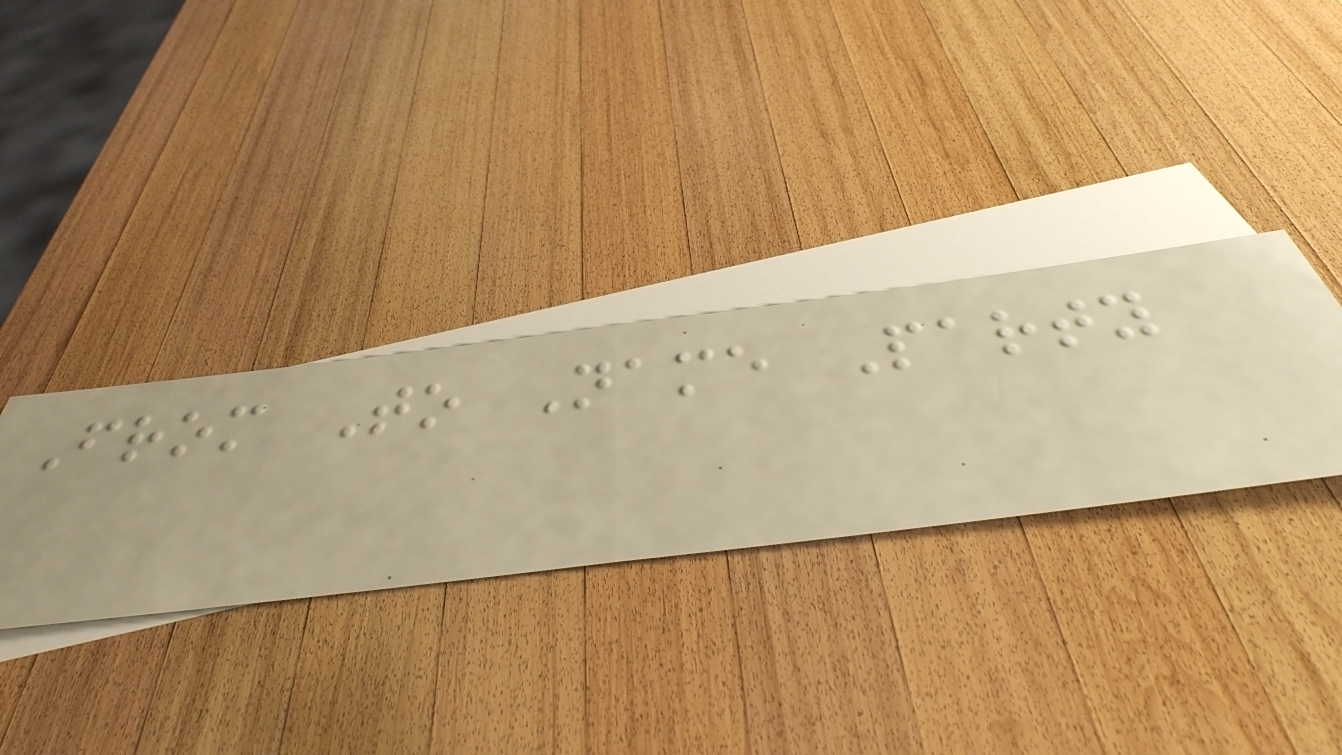From To Name Party
